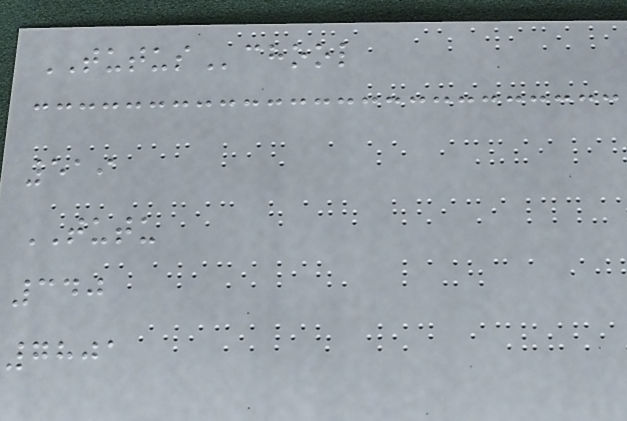TUTUSchool
519
TUTU
340
7801
